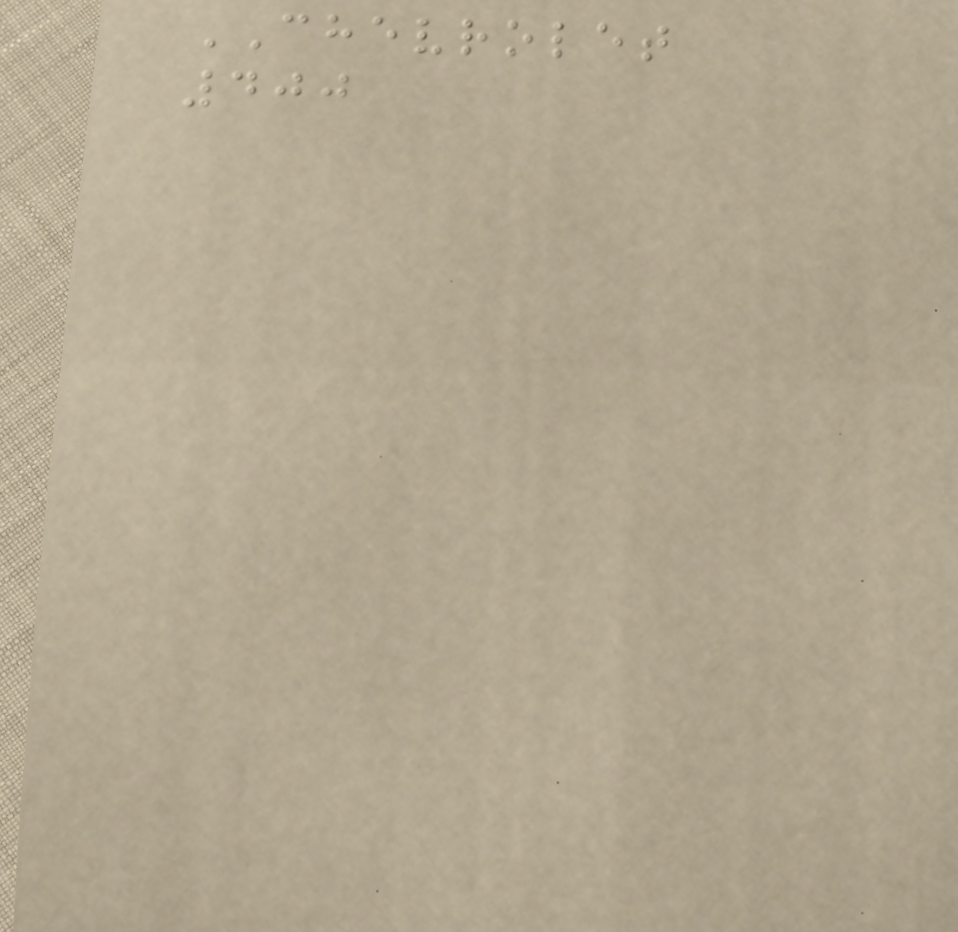CHEVROLET
400
